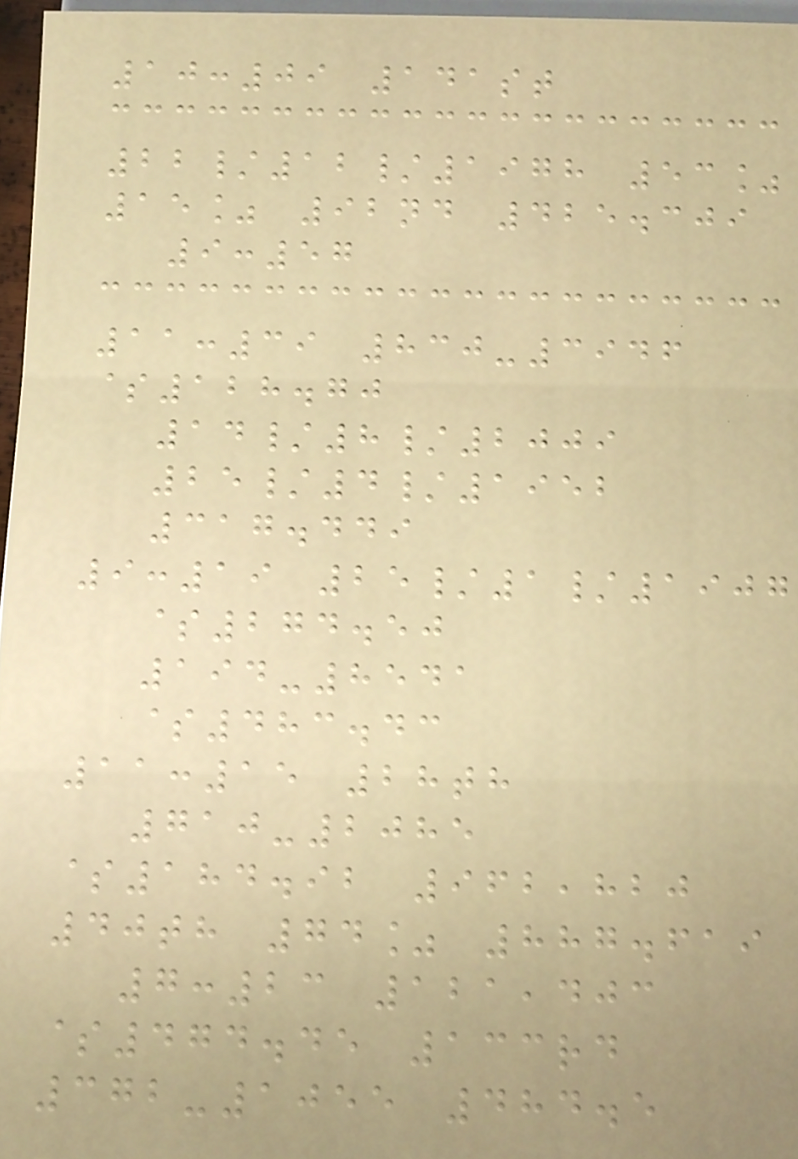10:09 141st
22/12/1978 53%
15% 92nd 425.309
9:57
11:39 830-3946
$128.70
14/8/2009
25/4/1952
317.449
9:19 25/1/1907
$274.50
194-8541
$483.43
11:15 28th
710-2085
$184.92 962,820
40th 74% 887.619
7:23 121,403
$474.45 133rd
372-1055 484.5
